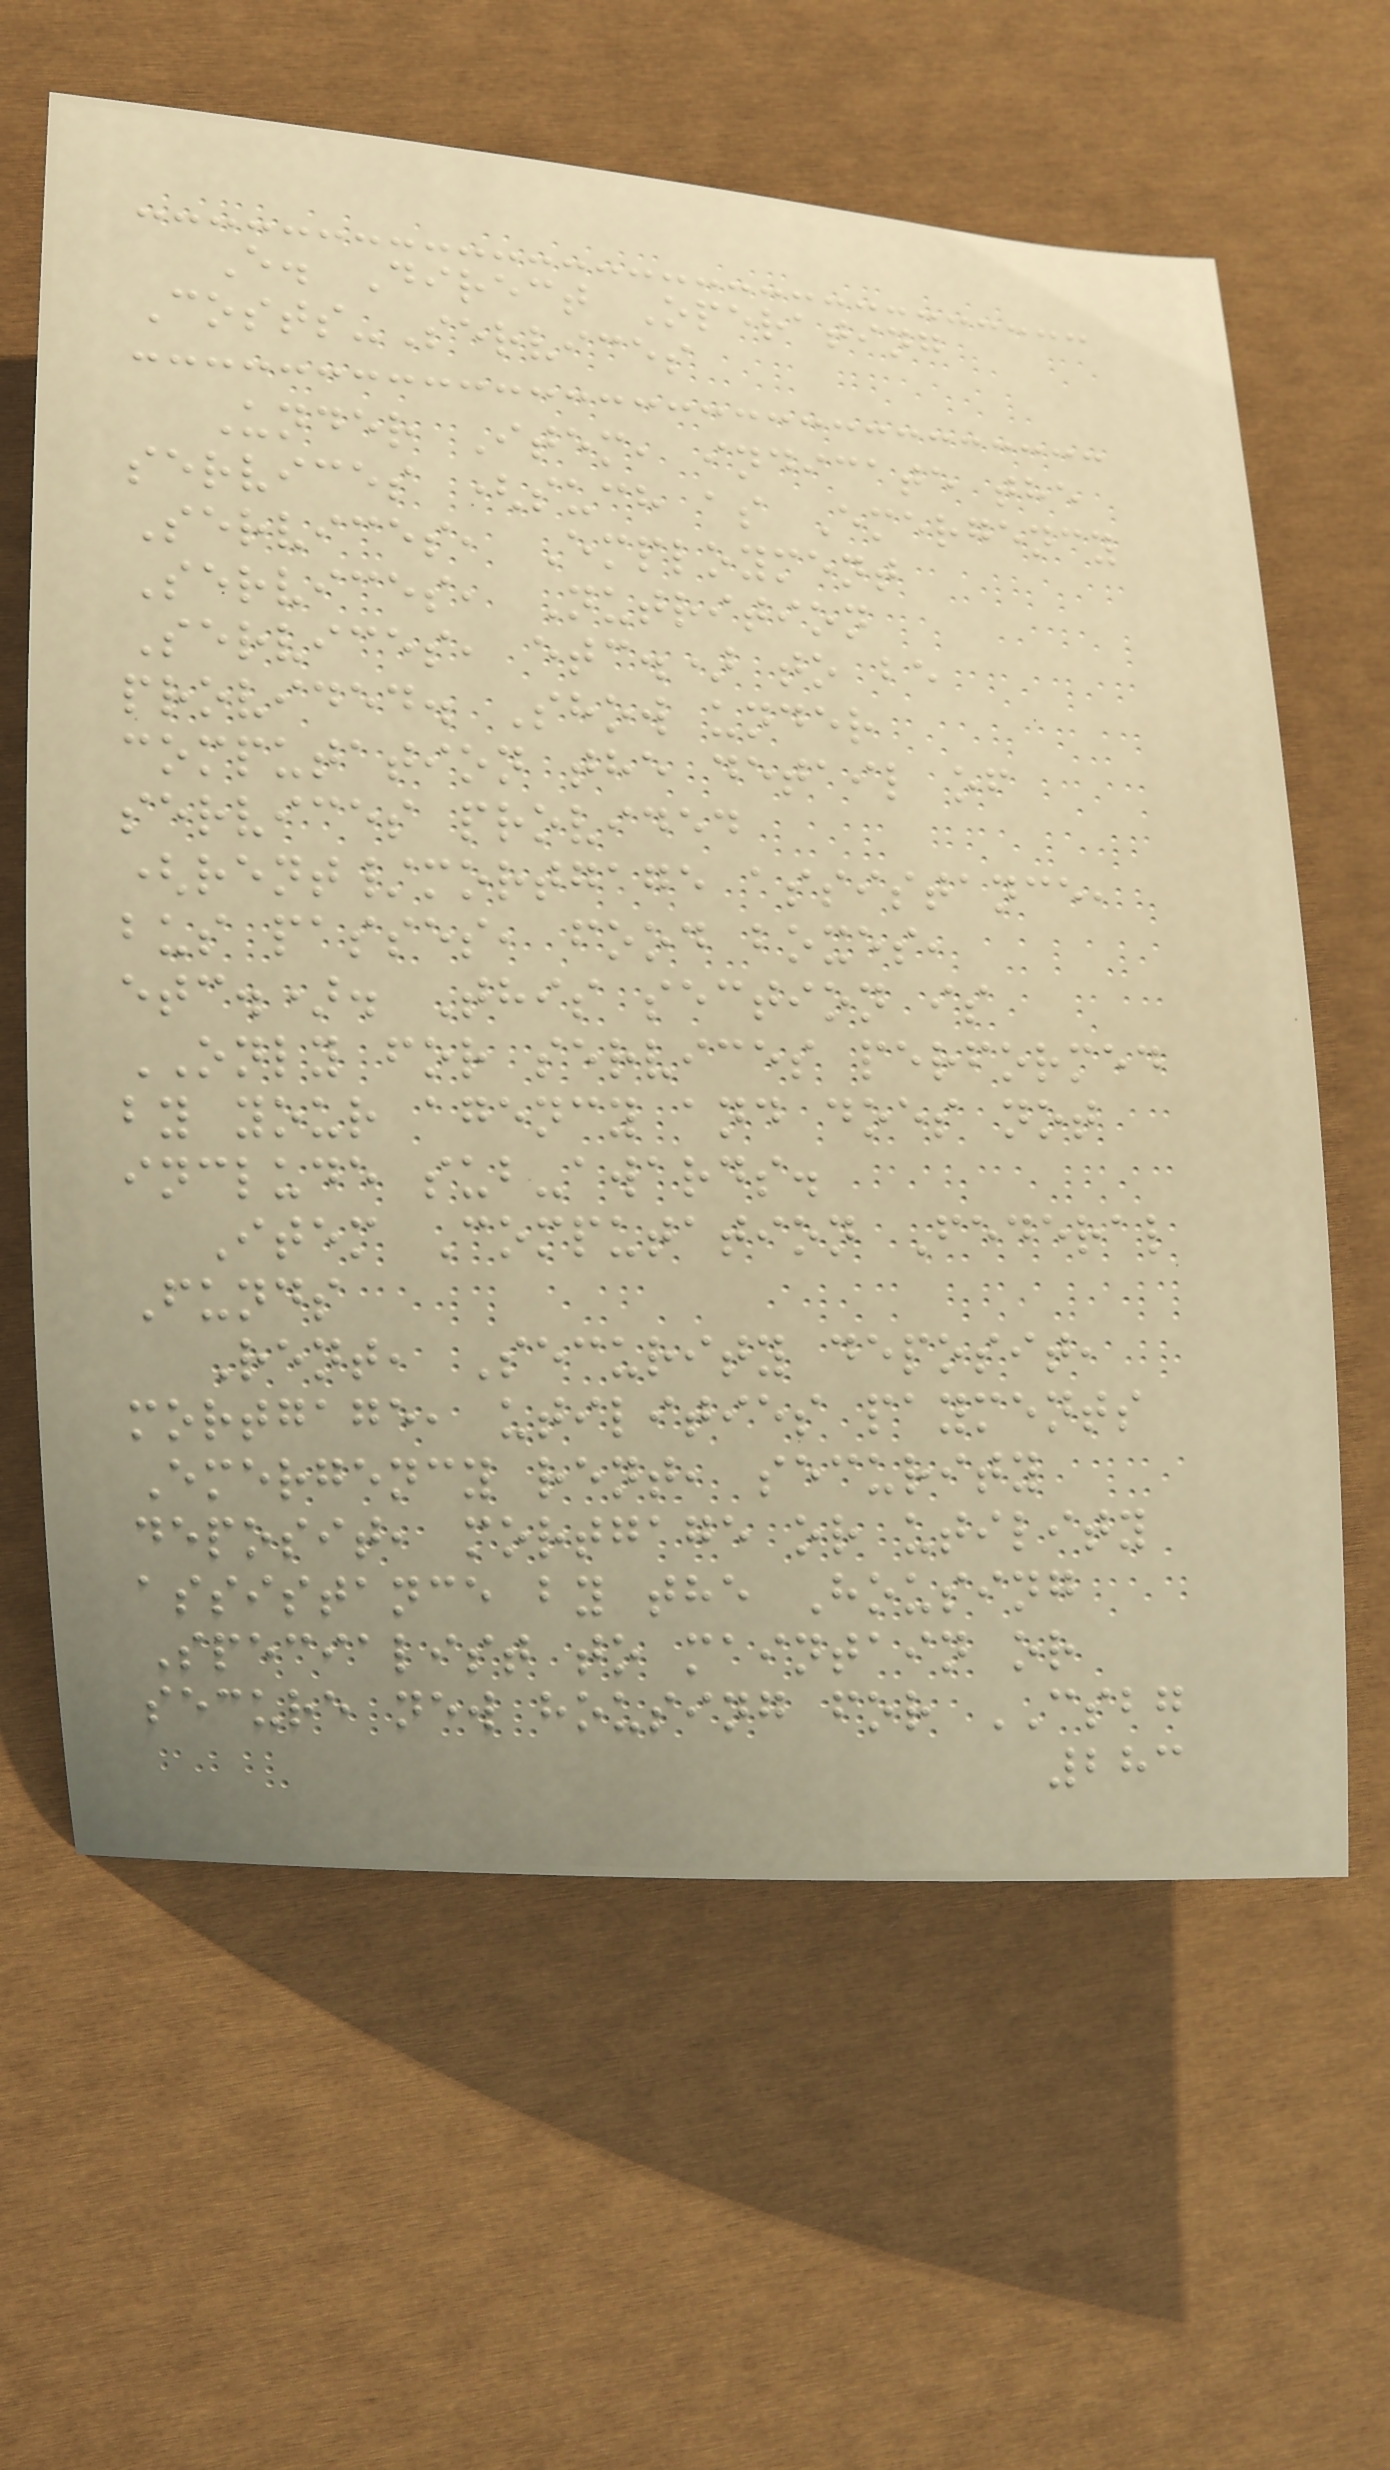E. Direct Operating
Costs-Services
Under Item, indicate the
services (such as Emergency
Services, Employment
Services, Nutrition
Services, etc.) to be
provided. Show under
computation the detail of
services provided
(rent/mortgage assistance,
bus passes, food boxes,
etc.). This section is
ONLY for services performed
by your agency and does not
include sub-awards.
Item Computation Federal
Funds
Rent, Security deposit,
mortgage, utilities payments
Emergency rent, security
deposit, mortgage or utility
assistance by the Housing
Specialist to maintain or
secure new housing for CSBG
283
